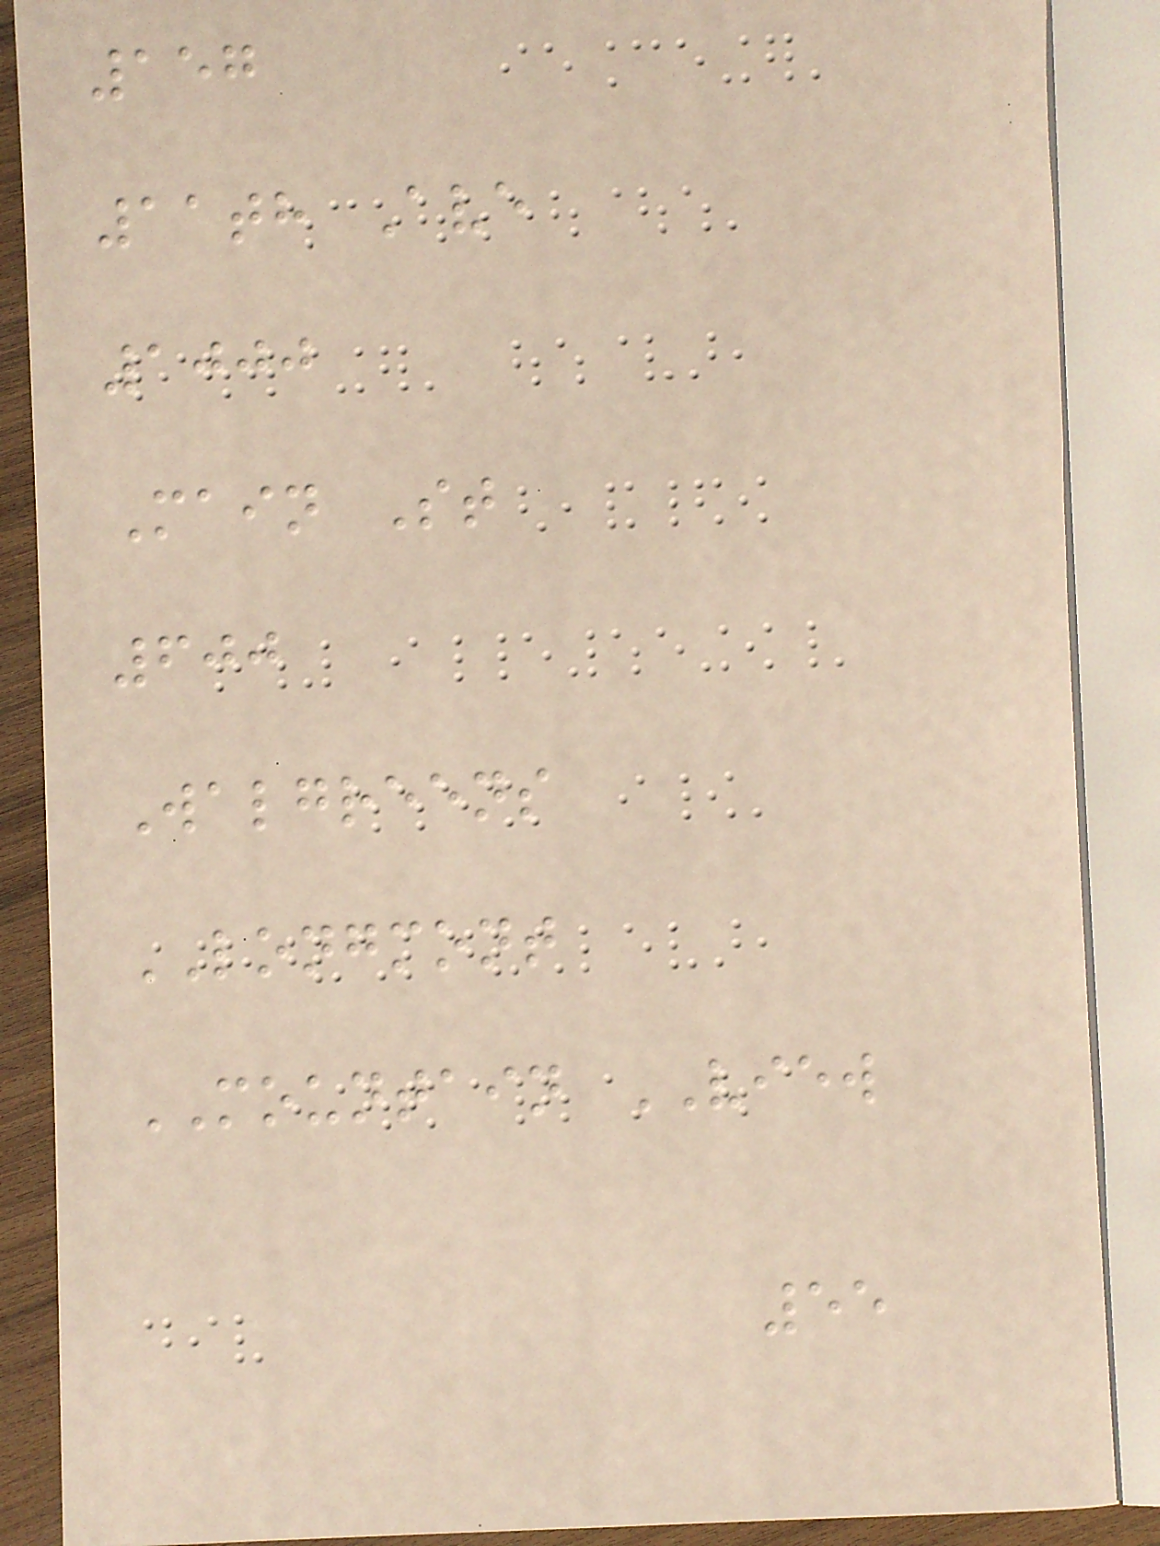157
11th Ave
1000
Main St
600
Walgreens
LONGMONT
MOUNTAIN VIEW
55
